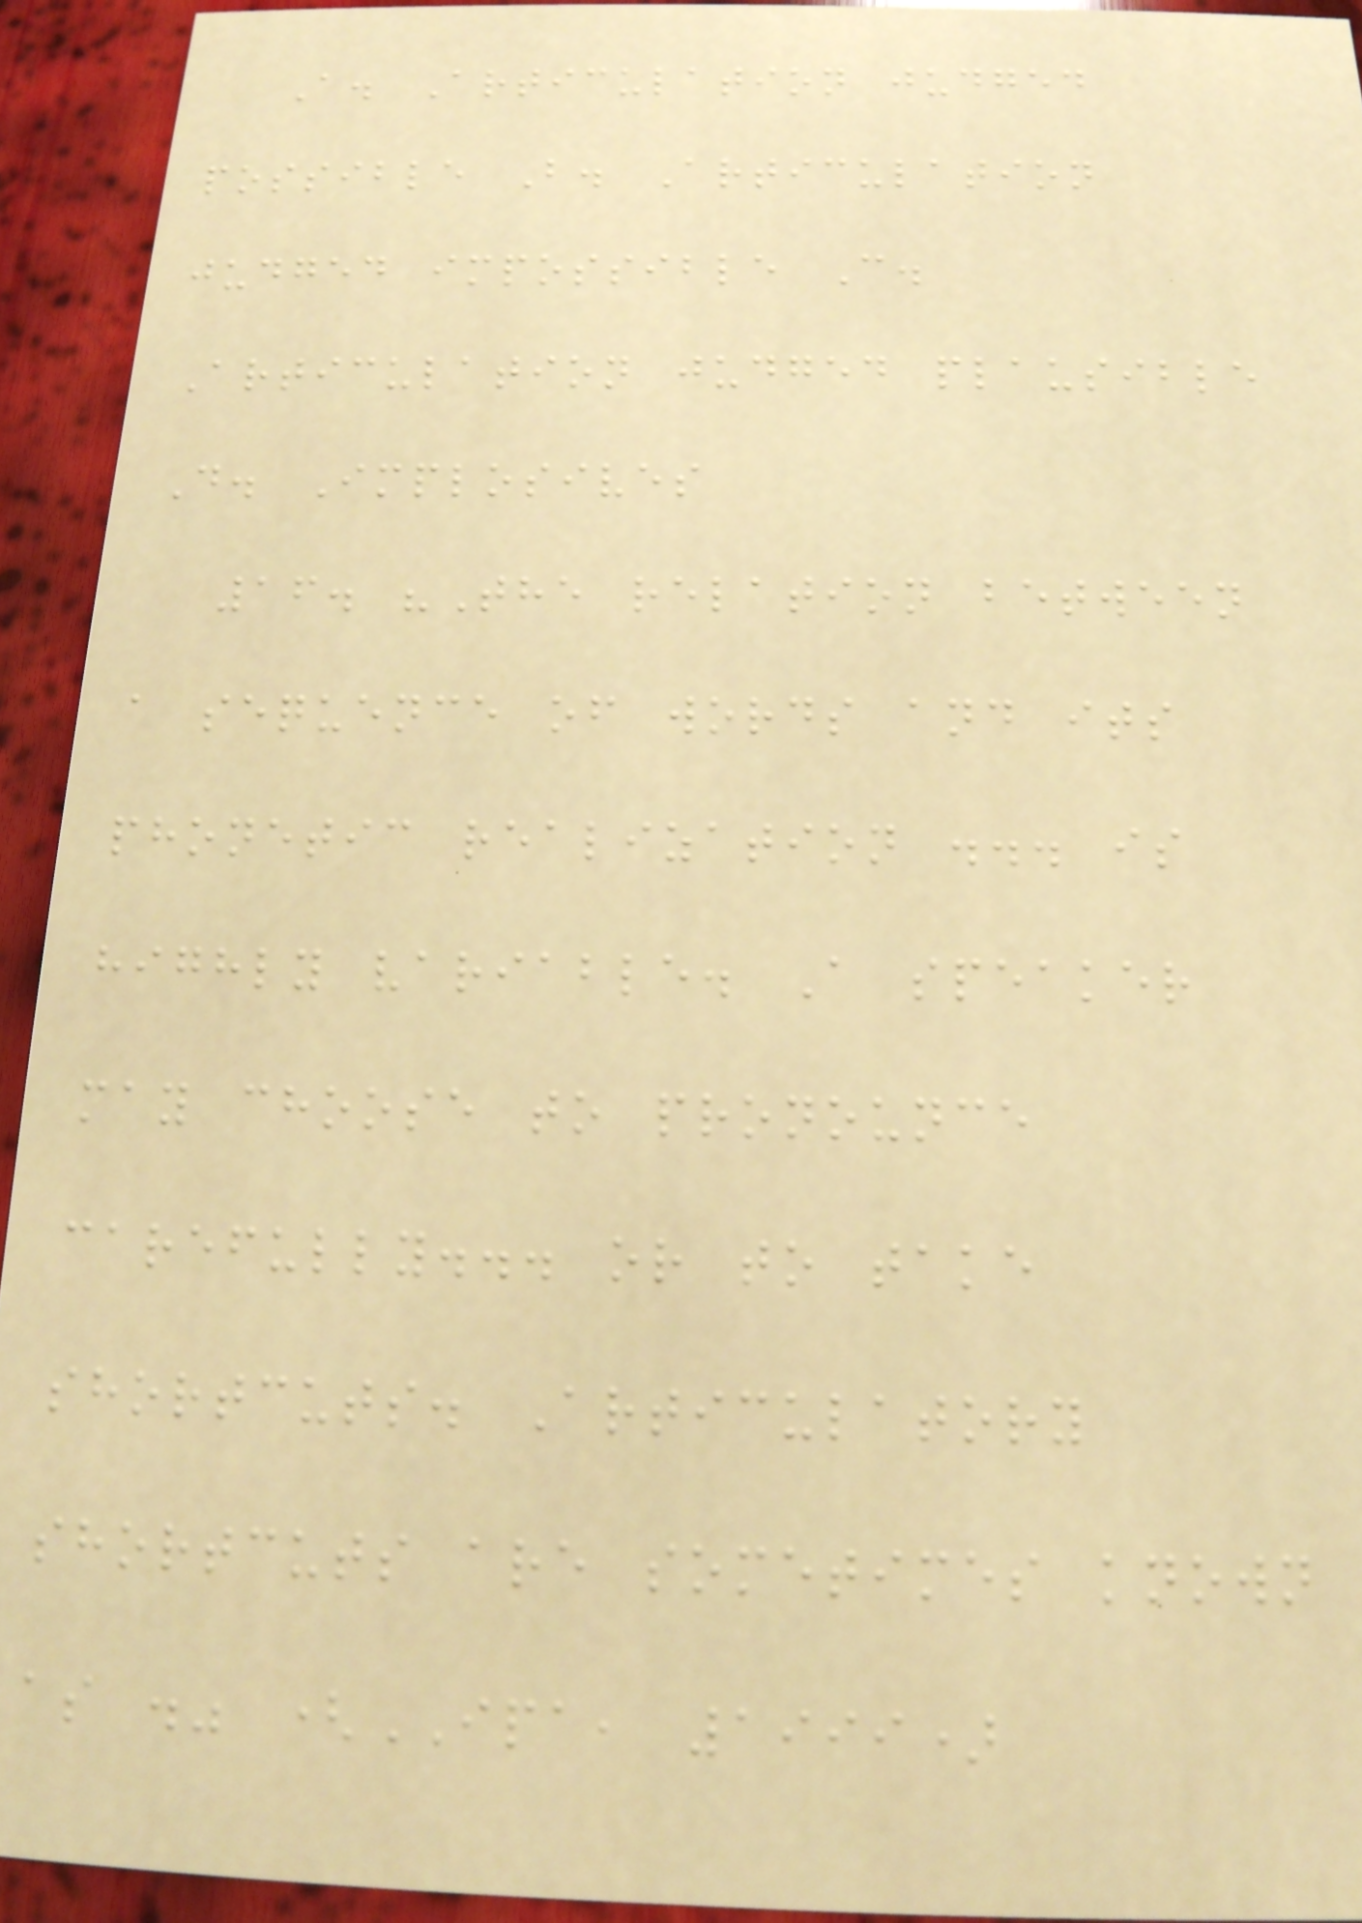A. Articulation judged
possible B. Articulation
judged impossible C.
Articulation judged plausible
D. Implosives
16. "The relation between
a sequence of words and its
phonetic realization ... is
highly variable. A speaker
may choose to pronounce
carefully... or to take
shortcuts. Articulatory
shortcuts are sometimes known
as ." (IPA, 1999)
